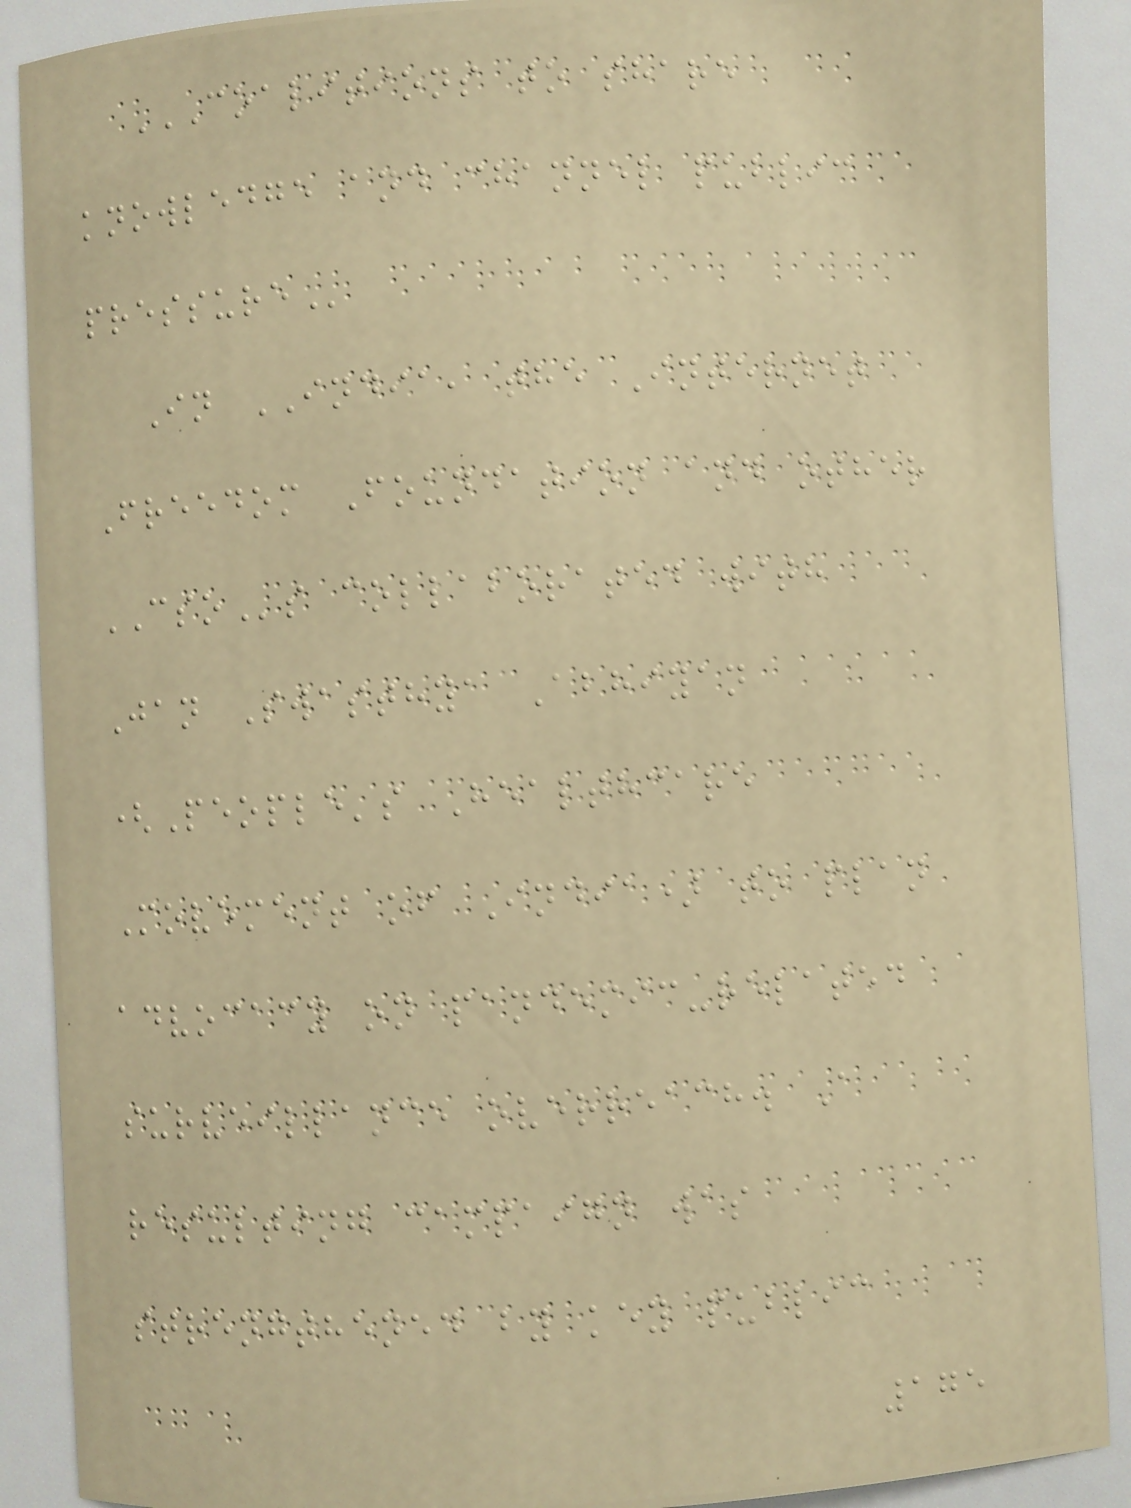COALITIONS TO SHARE
KNOWLEDGE AND CHANNEL PUBLIC
PRESSURE
In INDIA, the Internet
Freedom Foundation and other
CSOs collaborated with
Jan Swasthya Abhiyan
(People's Healthcare
Movement of India) to plan
advocacy on pandemic-related
surveillance overreach. A
resulting campaign was
strengthened by key public
175
